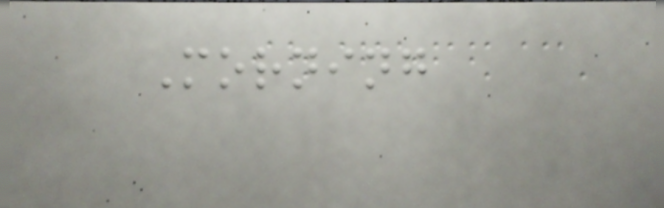Morning
